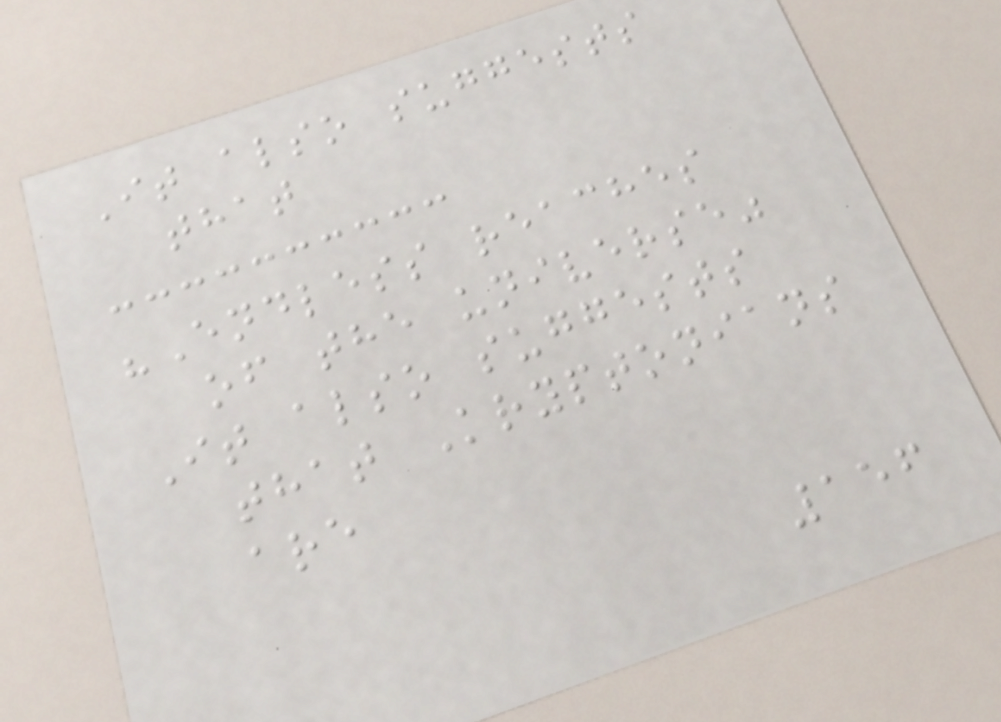It also suggests
that
"Endless reaches
of the universe"
It also suggests
that Kryptonians
are
156
